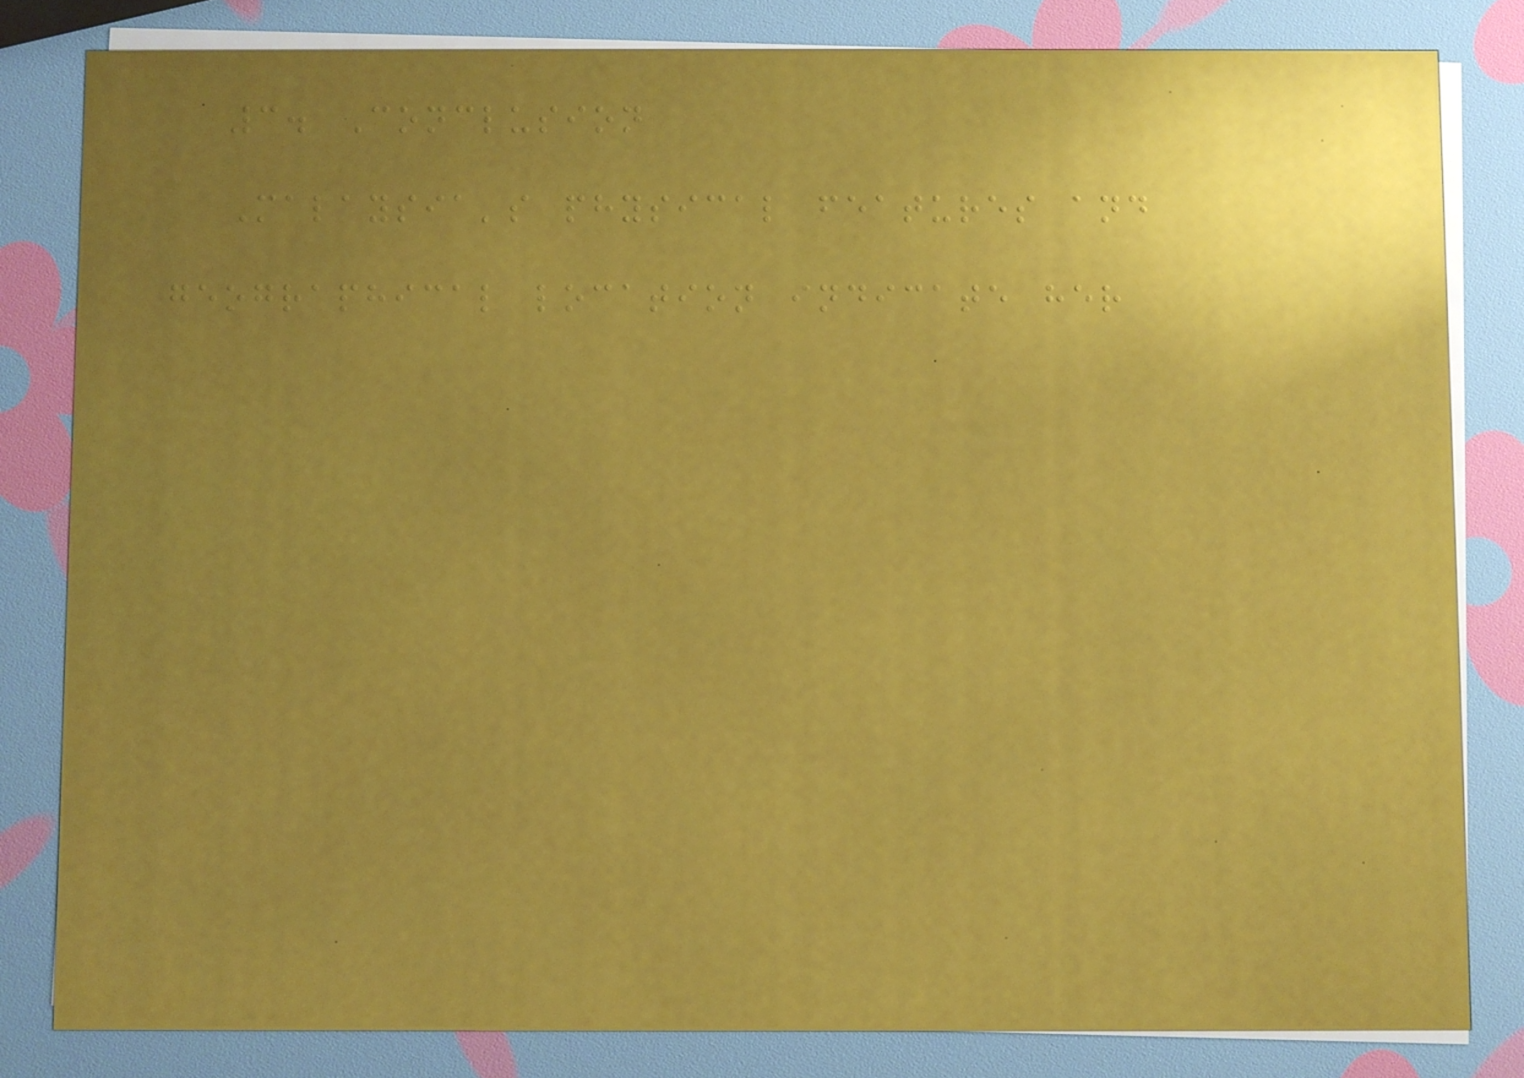3. Conclusion
Malaysia's physical features and
geographical location indicate her
